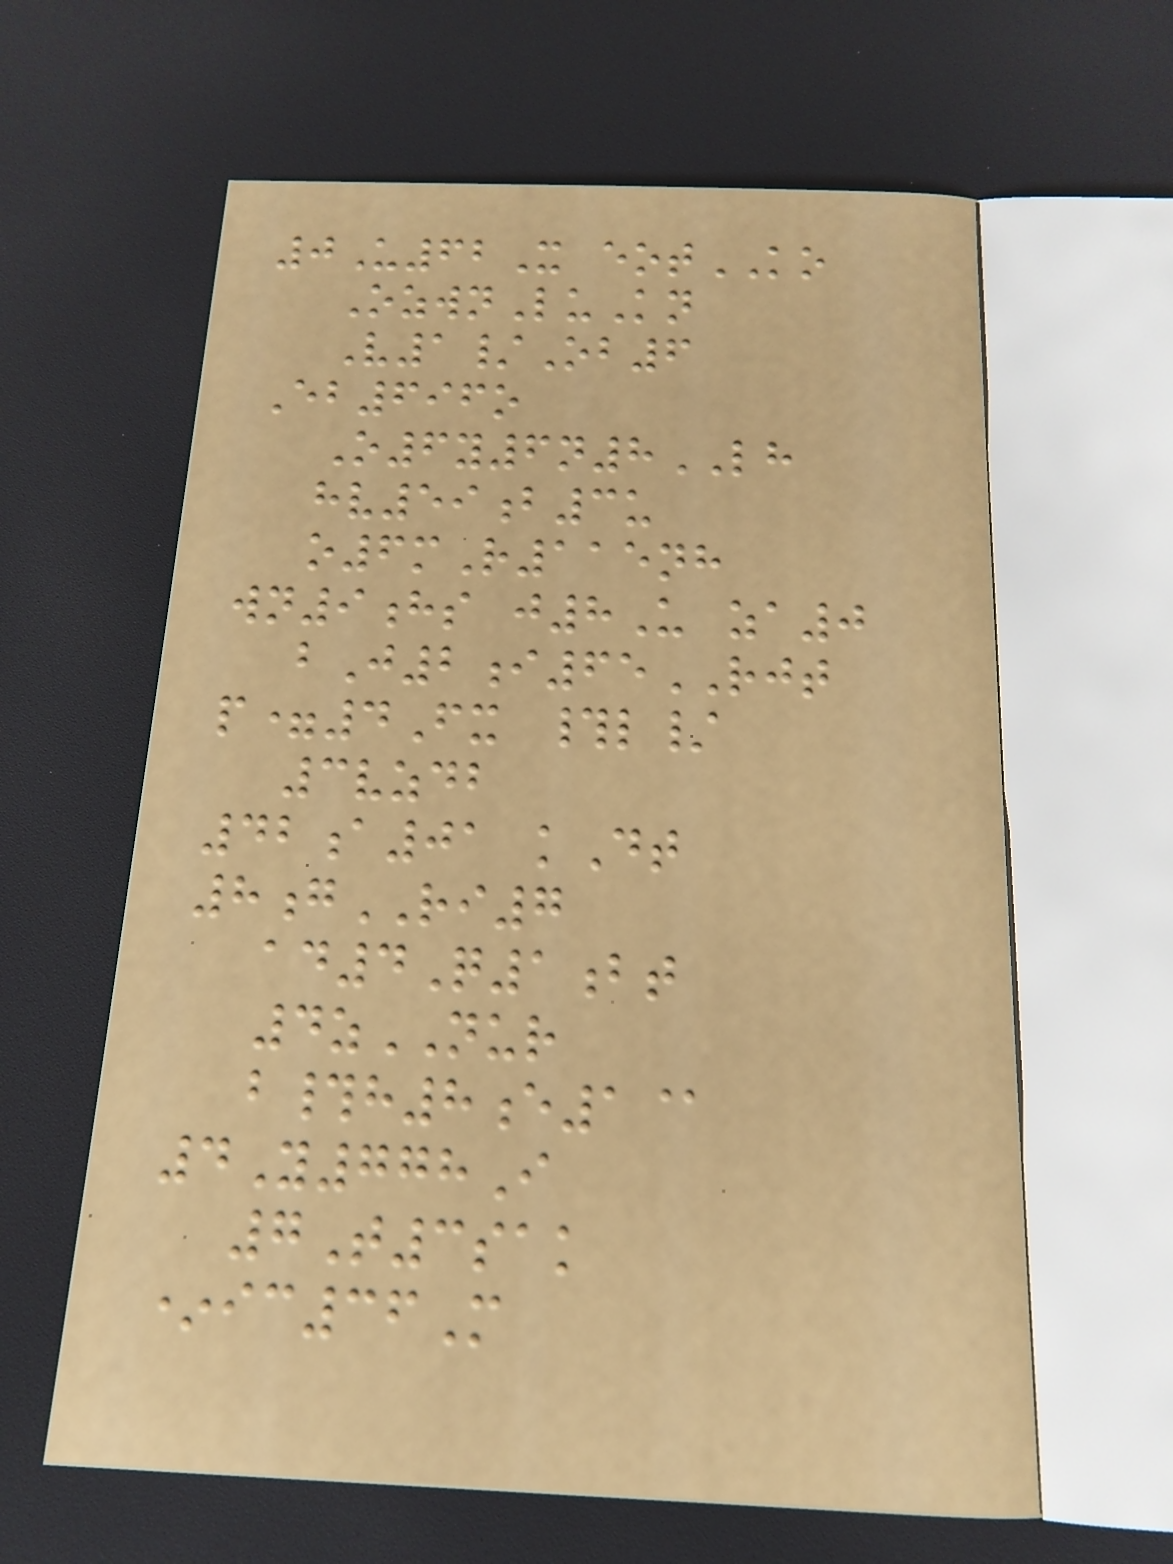0U62X eotKO
OzwnLuKn
V1/Ob6
Eb696o
O6y6n8LH
hv59b3u
o6mR115nh
wn9hs j8U za0
bJ2i65RJT
p=4Fx #l/
3vzdb
42a01 kDt
8gRI7
ad4Q1bt
4zNUR
b#h8e1@
4Y778I
7T3sak
*ic36M
